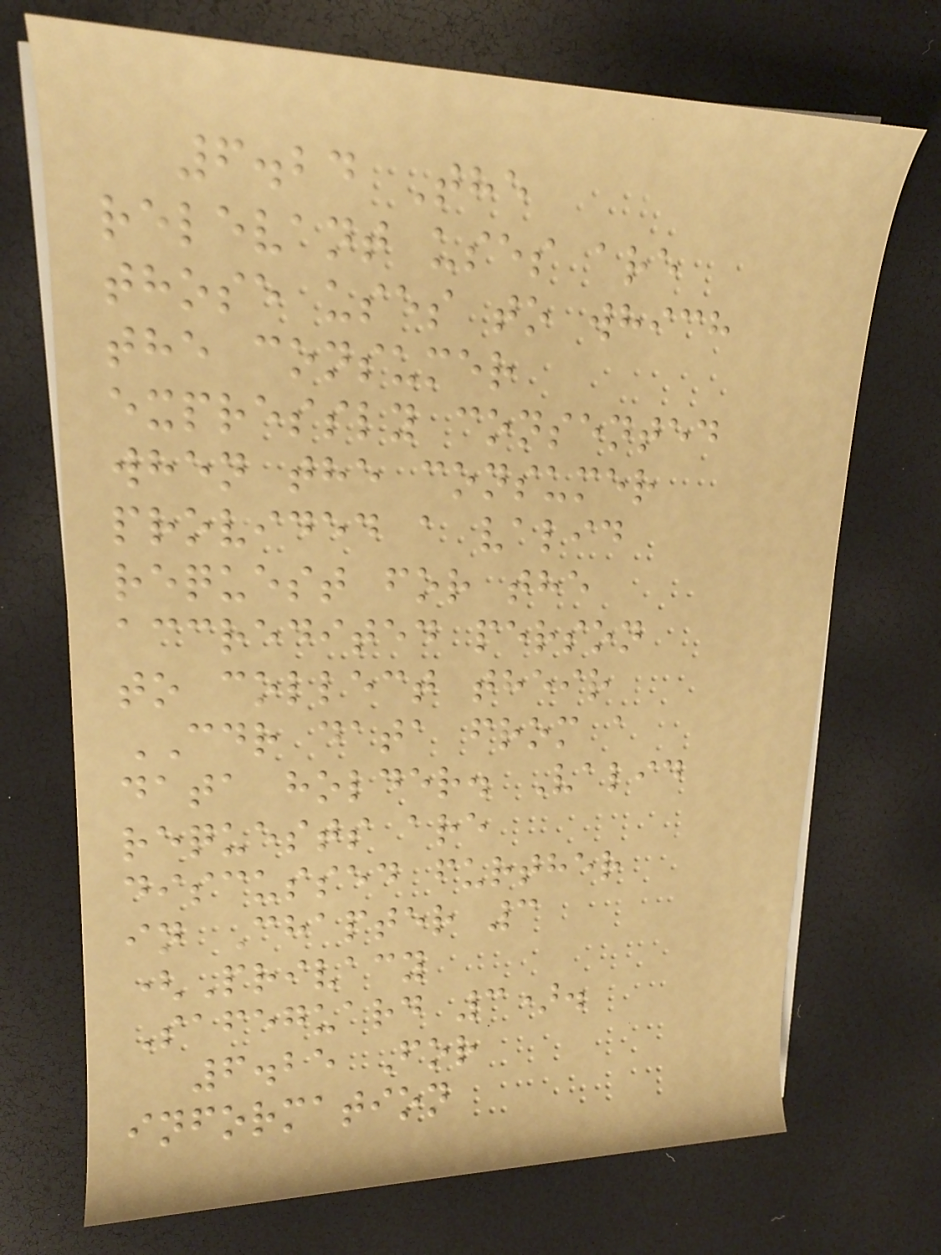6.24 The
relevant uses are
those uses to which
the consumer
expressly consented
when the consumer
provided a valid
request for the
accredited person
to collect their
CDR data from a
data holder. Valid
requests are
discussed further
in Chapter 3
(Privacy
Safeguard 3).
6.25 For
information
